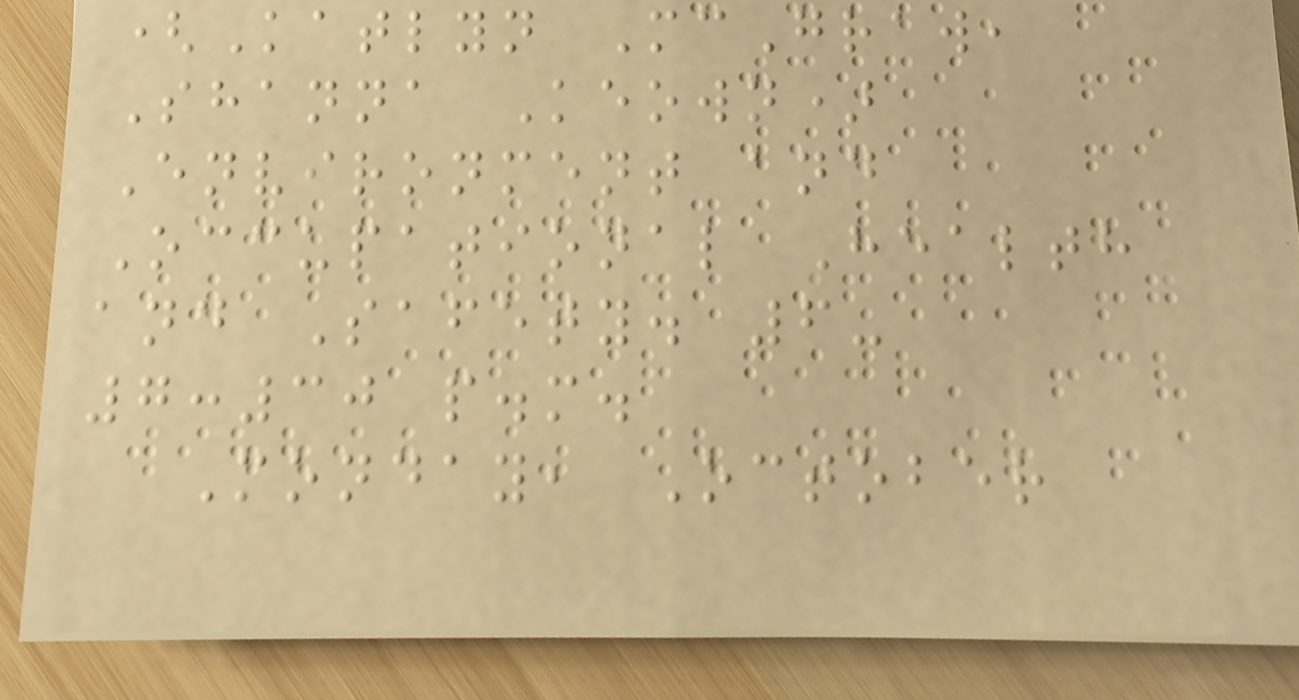(Katlyn McGraw,
Shanna Keown)
Environment and
Occupational Health
and Safety. 6-
7:30 p.m.
Monday, October
